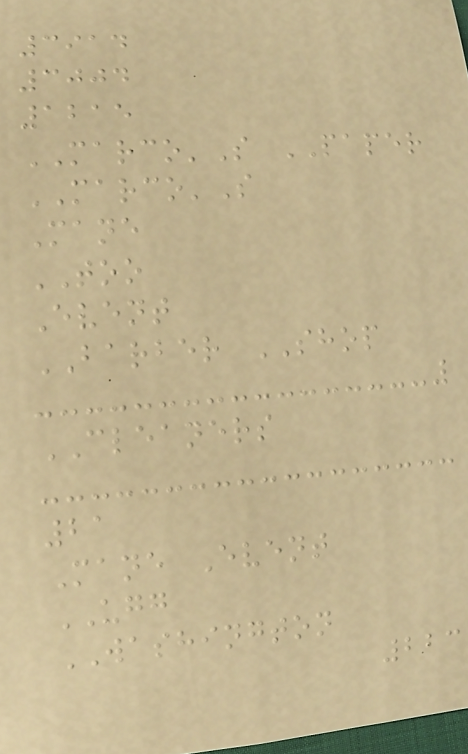3914
3004
1215
MARCO'S PAPER
MARCO'S
Mane
TOO
Event
BARBER SHOP
CLEANERS
21
Mane Event
UGG
WASHINGTON
223
